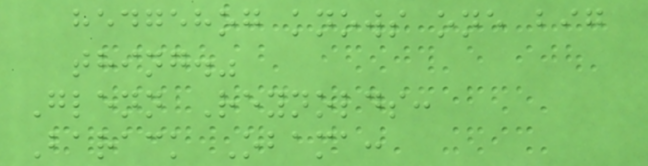hedgehog knows one big
thing."
Glenn Reynolds:
Barack Obama:
